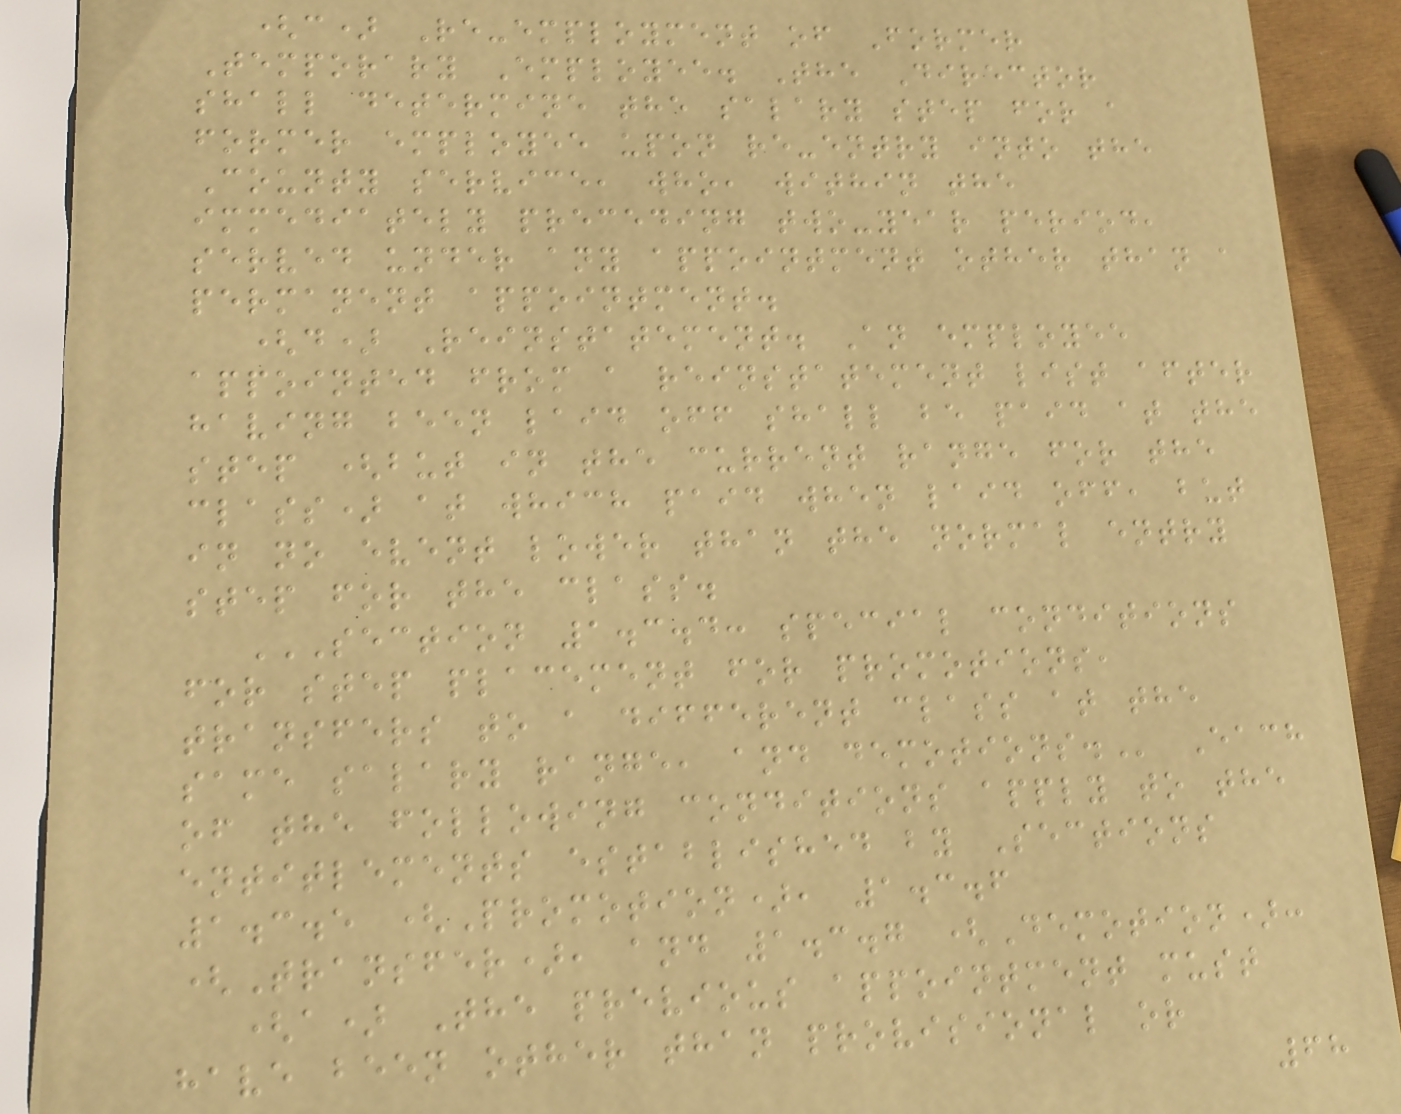(c) Re-employment of Former
Temporary Employee. The Director
shall determine the salary step for a
former employee upon re-entry into the
County service, who, within the
immediately preceding two-year period,
served under any appointment other than a
permanent appointment.
(d) Reinstatement. An employee
appointed from a reinstatement list after
having been laid off shall be paid at the
step (but in the current range for the
class) at which paid when laid off, but
in no event lower than the normal entry
step for the class.
SECTION 1.3.4: SPECIAL CONDITIONS
FOR STEP PLACEMENT FOR PROMOTIONS,
TRANSFERS TO A DIFFERENT CLASS AT THE
SAME SALARY RANGE, AND DEMOTIONS. Each
of the following conditions apply to the
entitlements established by Sections
1.3.5 (Promotion), 1.3.6
(Transfer), and 1.3.7 (Demotion):
(a) The previous appointment must
have been other than provisional or
68
